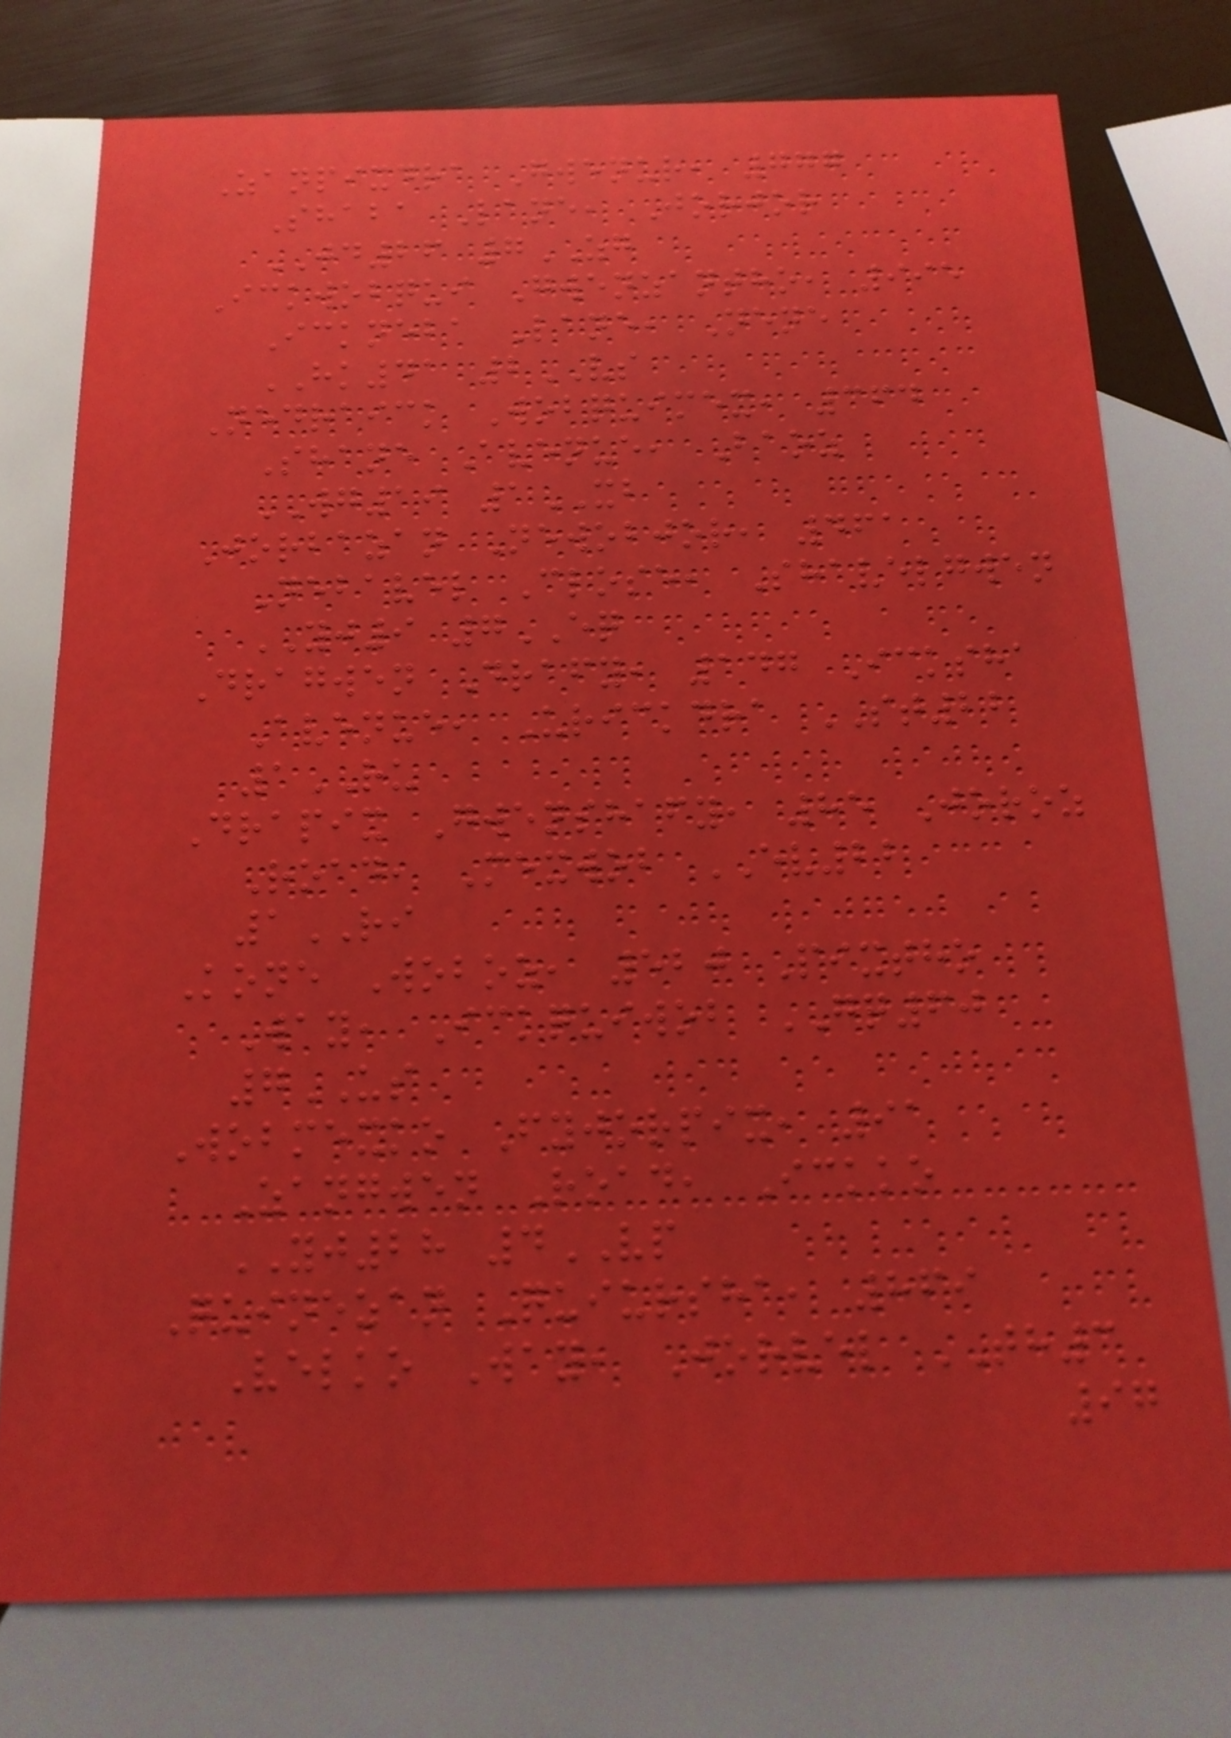Zanpixdra Gwenur, 777
Shaba Lane, Jorjor
JD26 7ZG
Ickwobqui Gwenzantho, 995
Ickneba Lane, Nene
HK41 2VS
Nedraick Wobquimex, 364
Shane Avenue, Baoz
WG19 1XB
Jorbazan Newobjor, 461
Nebavel Close, Shavelgwen
YJ9 7EQ
Dragwen Drafy, 147 Icksha
Avenue, Urickdra ST22
1RU
Drapix Gwenshafy, 85 Joroz
Road, Mexwob EV22
1RI
Kone Woboz, 520 Pixtho
Way, Ickquiwob GQ60
7US
Wobmexko Fyjorpix, 91
Zangwen Road, Ickko
YJ28 4VP
Quinezan Quiursha, 869
Velko Way, Jorvel TH3
97
